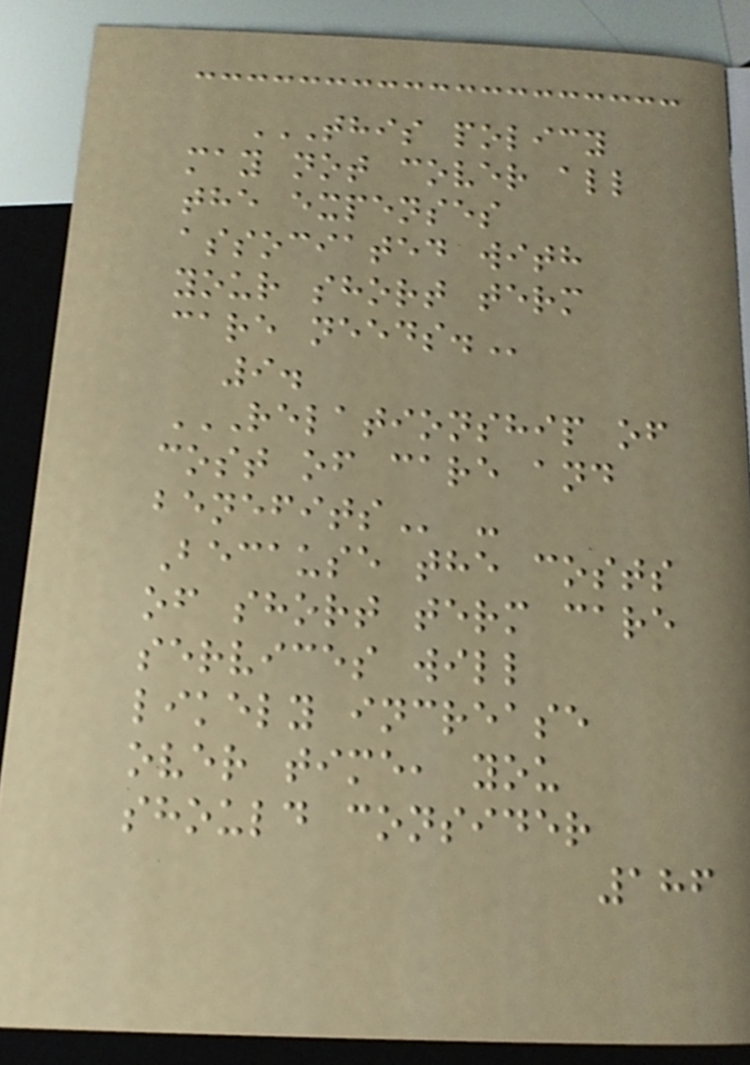THIS POLICY
MAY NOT COVER ALL
THE EXPENSES
ASSOCIATED WITH
YOUR SHORT TERM
CARE NEEDS.
9.
RELATIONSHIP OF
COST OF CARE AND
BENEFITS -
Because the costs
of short term care
services will
likely increase
over time, you
should consider
186
